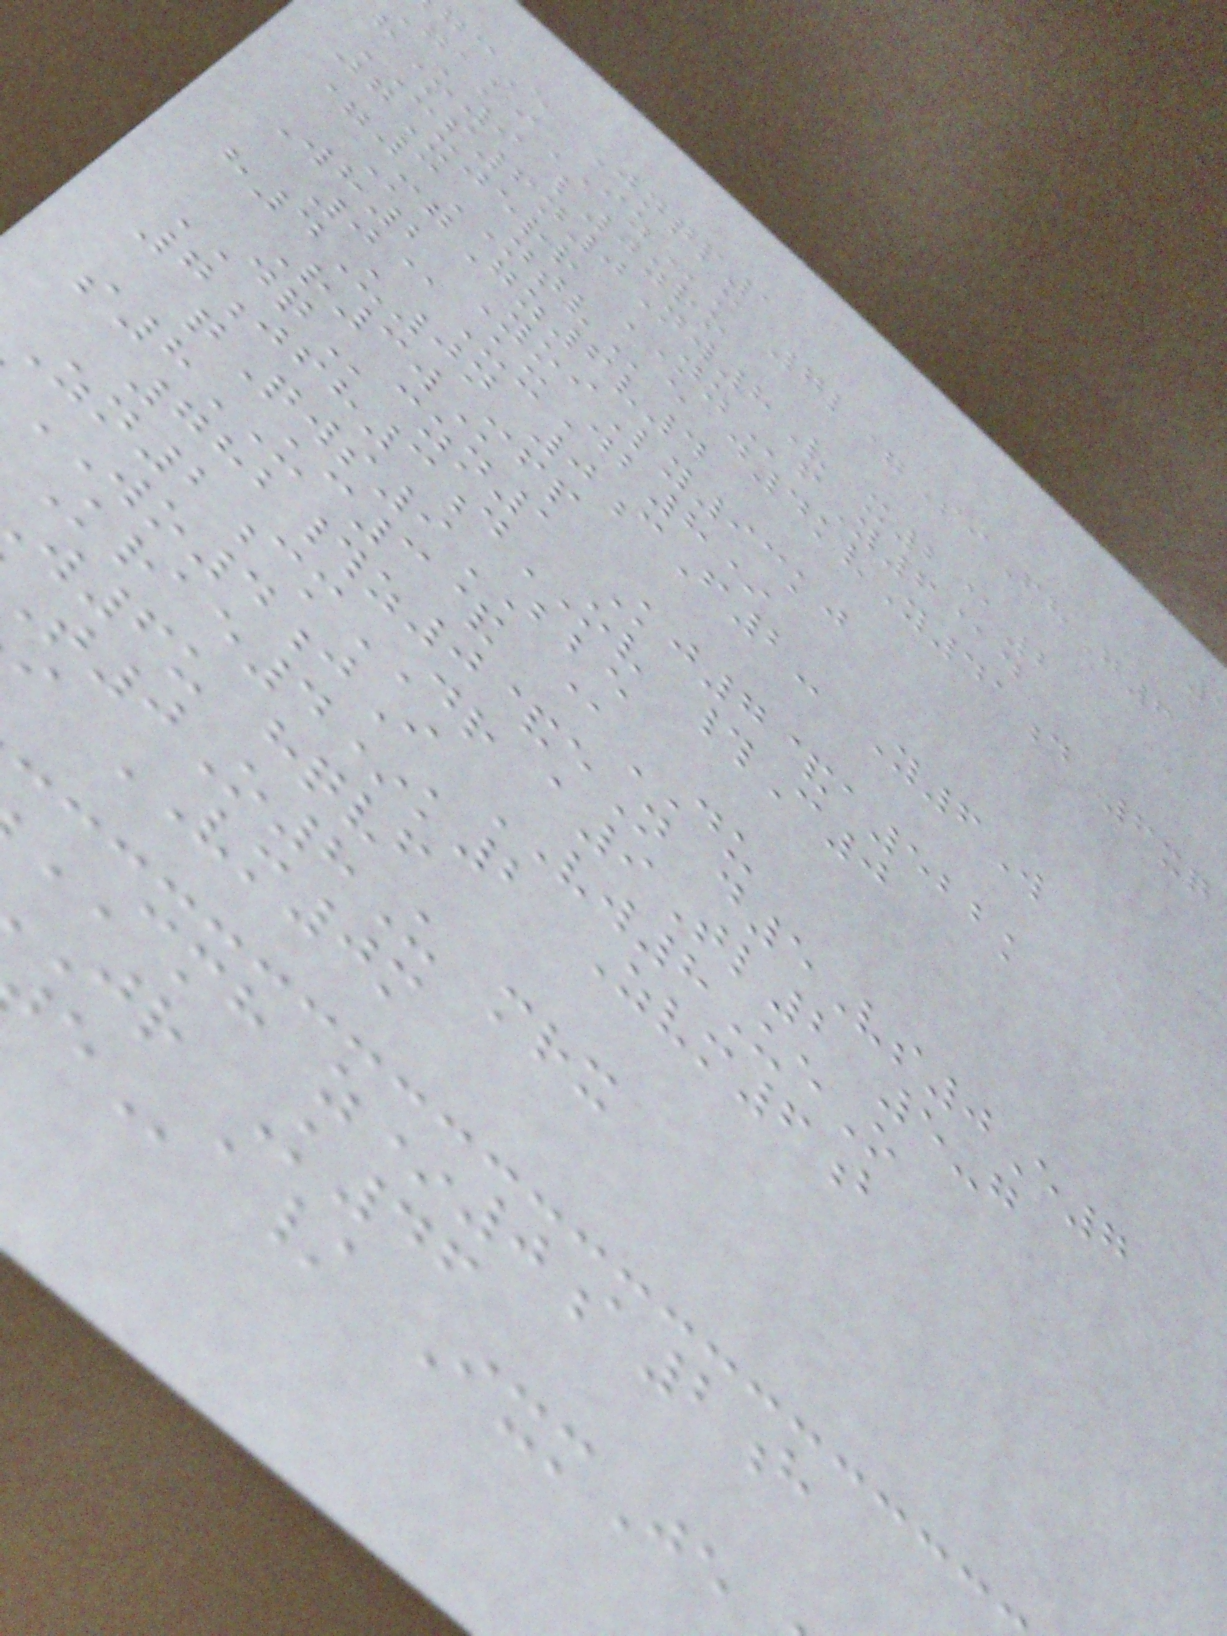E Jnqp1
akiIZm 7l=SiFhG6
hU9 l0zro
US6n0Nw8V x2@2
jgXjerr NZfY6@d
=3NTVe d4kvY41d 6xq
MgGz6v4
Wh2 YoiLy93kj
0@UxDb8*
h4U0n 0cF2- Y6W
R3wMfp
DQczn1 Kj7&a522k
7jfh3dOV #C0
qQws9BBE
s8UC3& @DU
782#z0&eN d5Vs0E7
Zn2cmDR a9Tl2 5-g
WO4jI VW8UeO
Krae4*k2 Zvm6b
w6u hqvf
0O8U mrx
i VM0m
CMH z*0a2h
jr K46
a/ IxmJe
